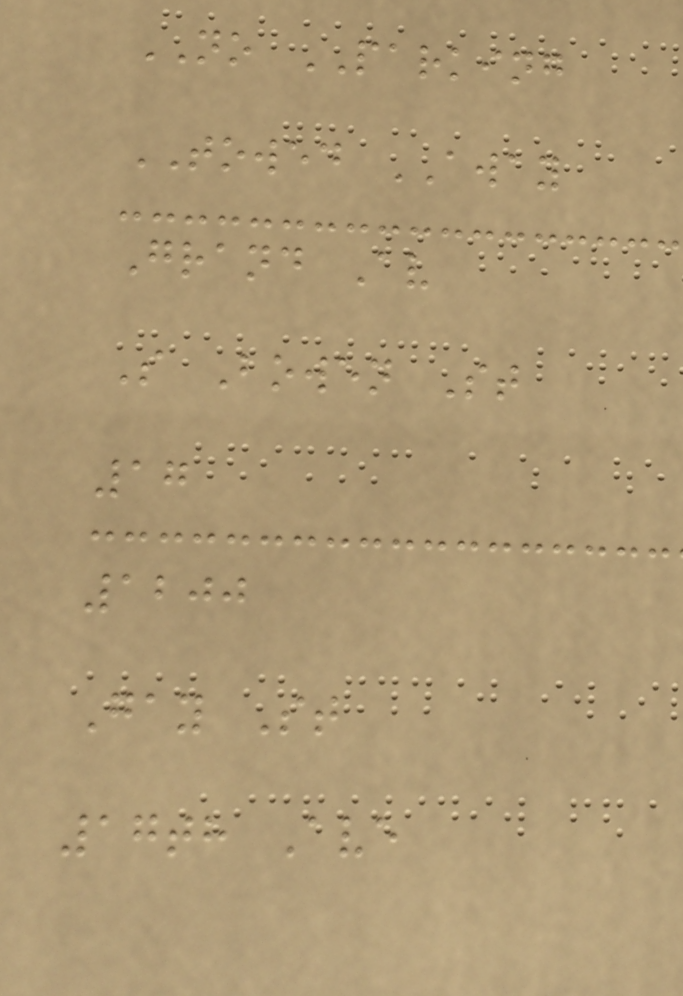NO PARKING
TOWED AWAY
Grand Av
S Bowen St
17
1200
Gay St
17th Ave
